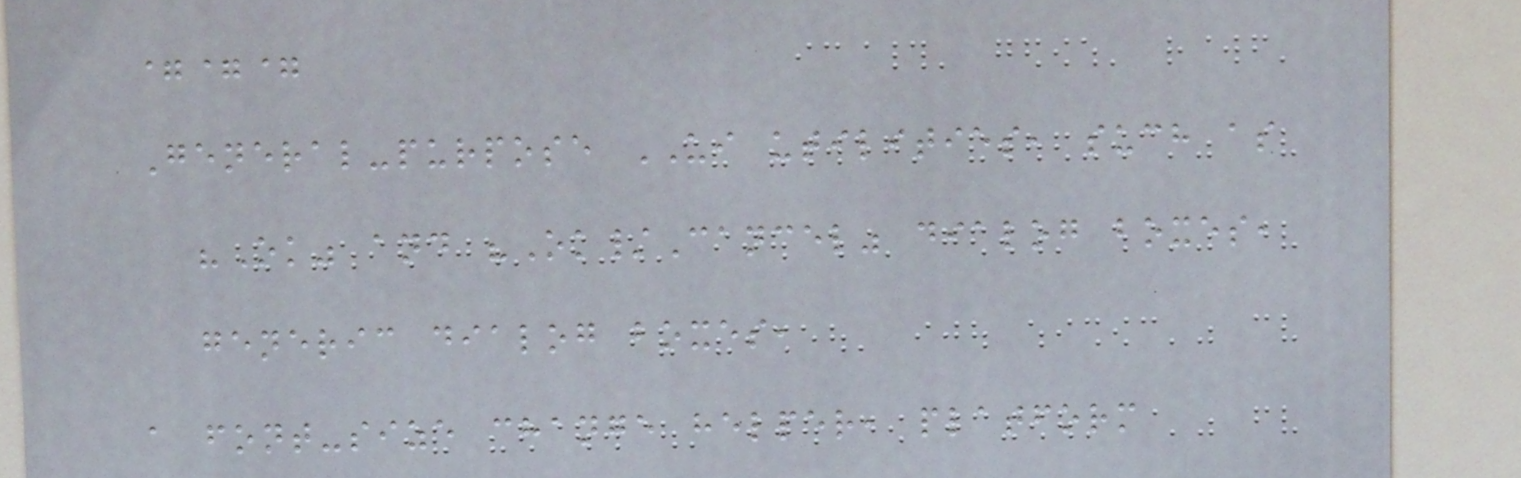===
General-purpose UI utilities, such as
"Ok" and "Ok/Cancel" dialog boxes,
generic dialog boxes,
a font-size change helper, platform
